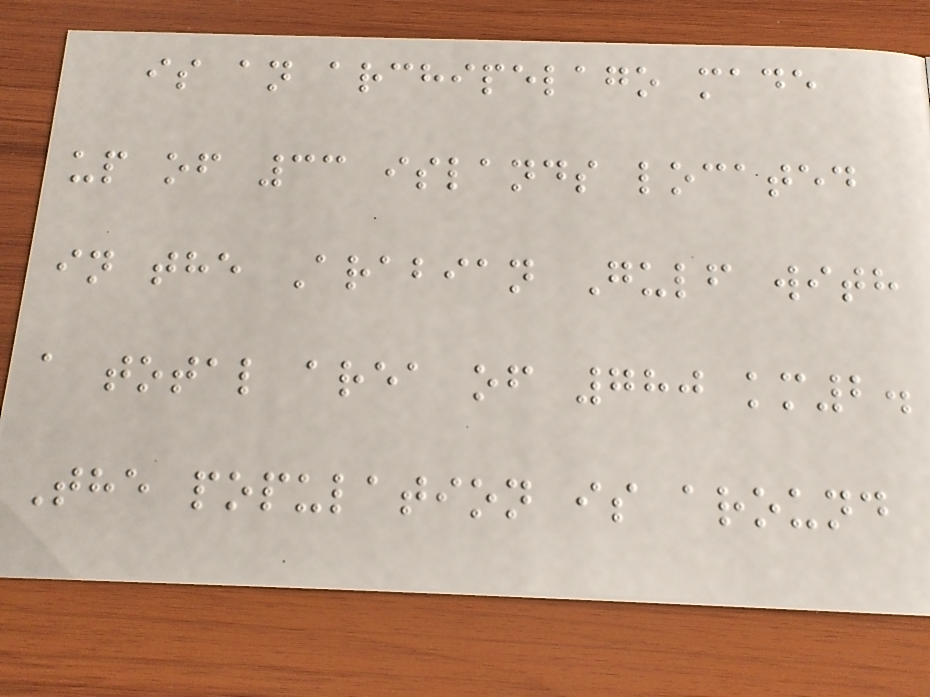is an archipelago made
up of 33 islands located
in the Arabian Gulf with
a total area of 780 km2.
The population is around
